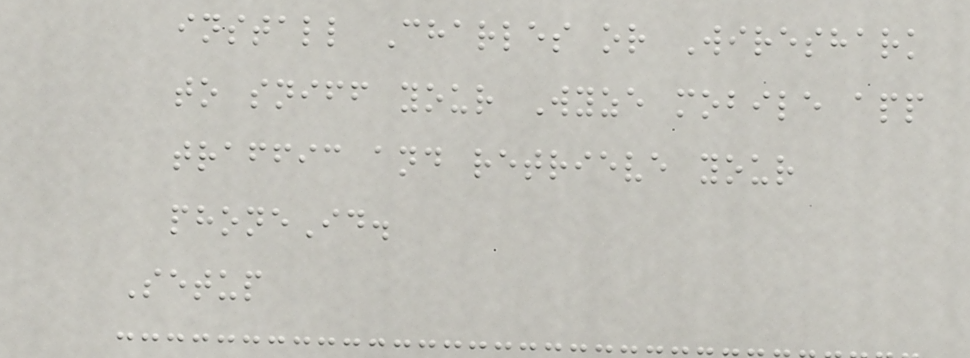install Charles or Wireshark
to sniff your Wyze mobile app
traffic and retrieve your
phoneId.
Setup
